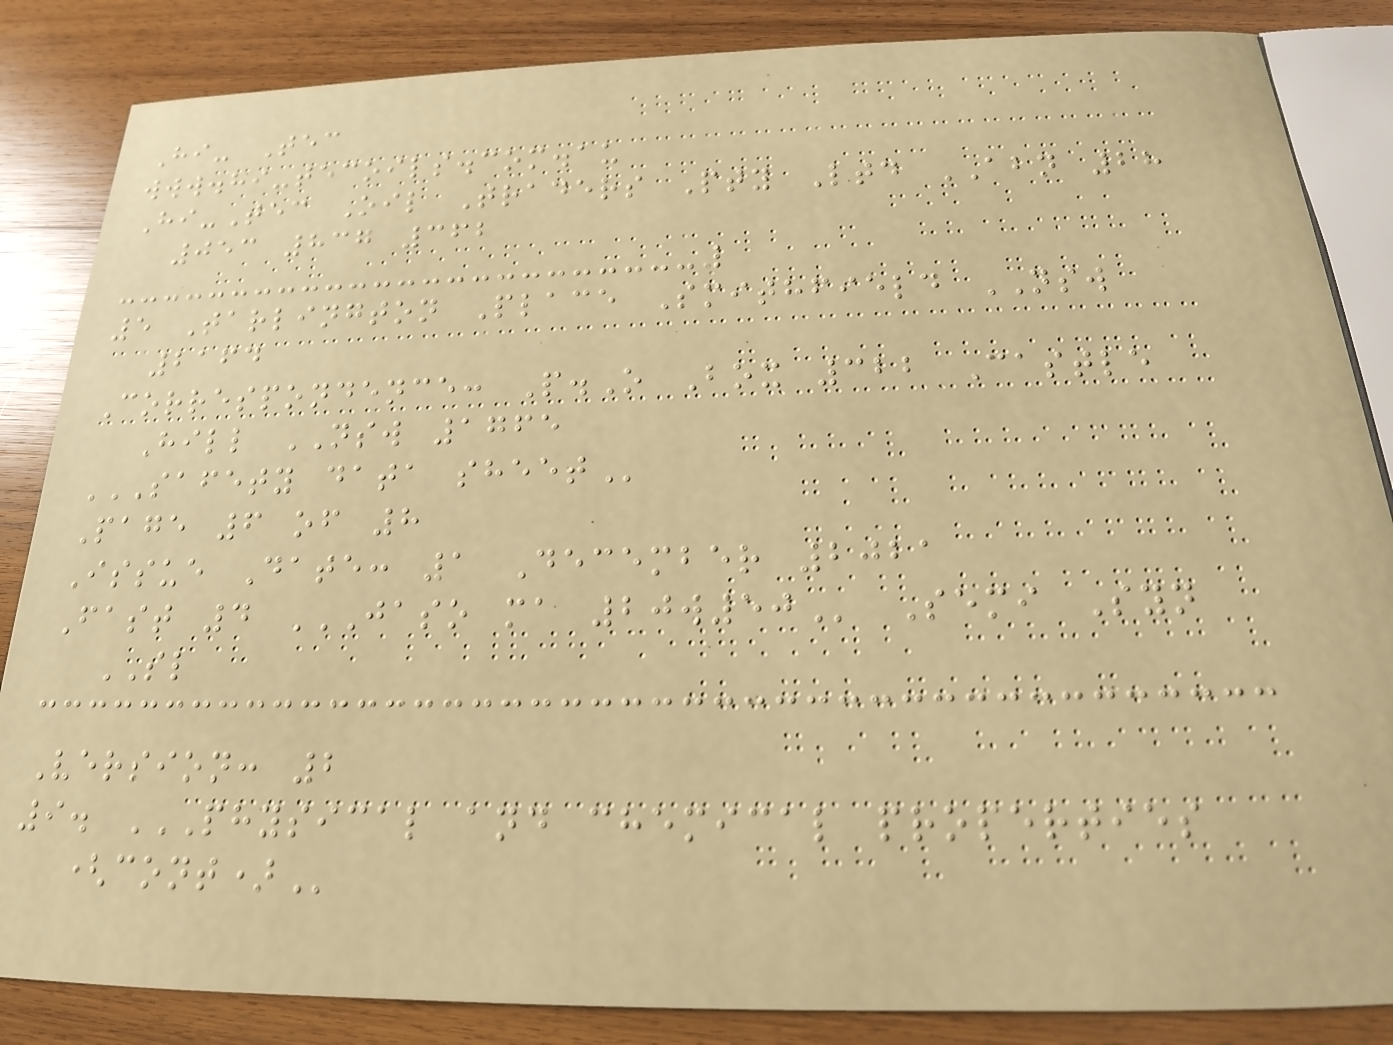Hi- Tec
www.hi-tecoils.com.au
Hi-Tec Oil Traders Pty Ltd ABN 28
053 837 362
5 Tarlington Place Smithfield NSW
2164
Correspondence: P.O Box 322 Castle
Hill NSW 1765
SAFETY DATA SHEET
Page 6 of 8
Issue Date: 1 December 2021
Fast 4 JASO MA 20W50 Semi Syn
SL
Version: 2
9. PHYSICAL AND CHEMICAL PROPERTIES
(CONT)
